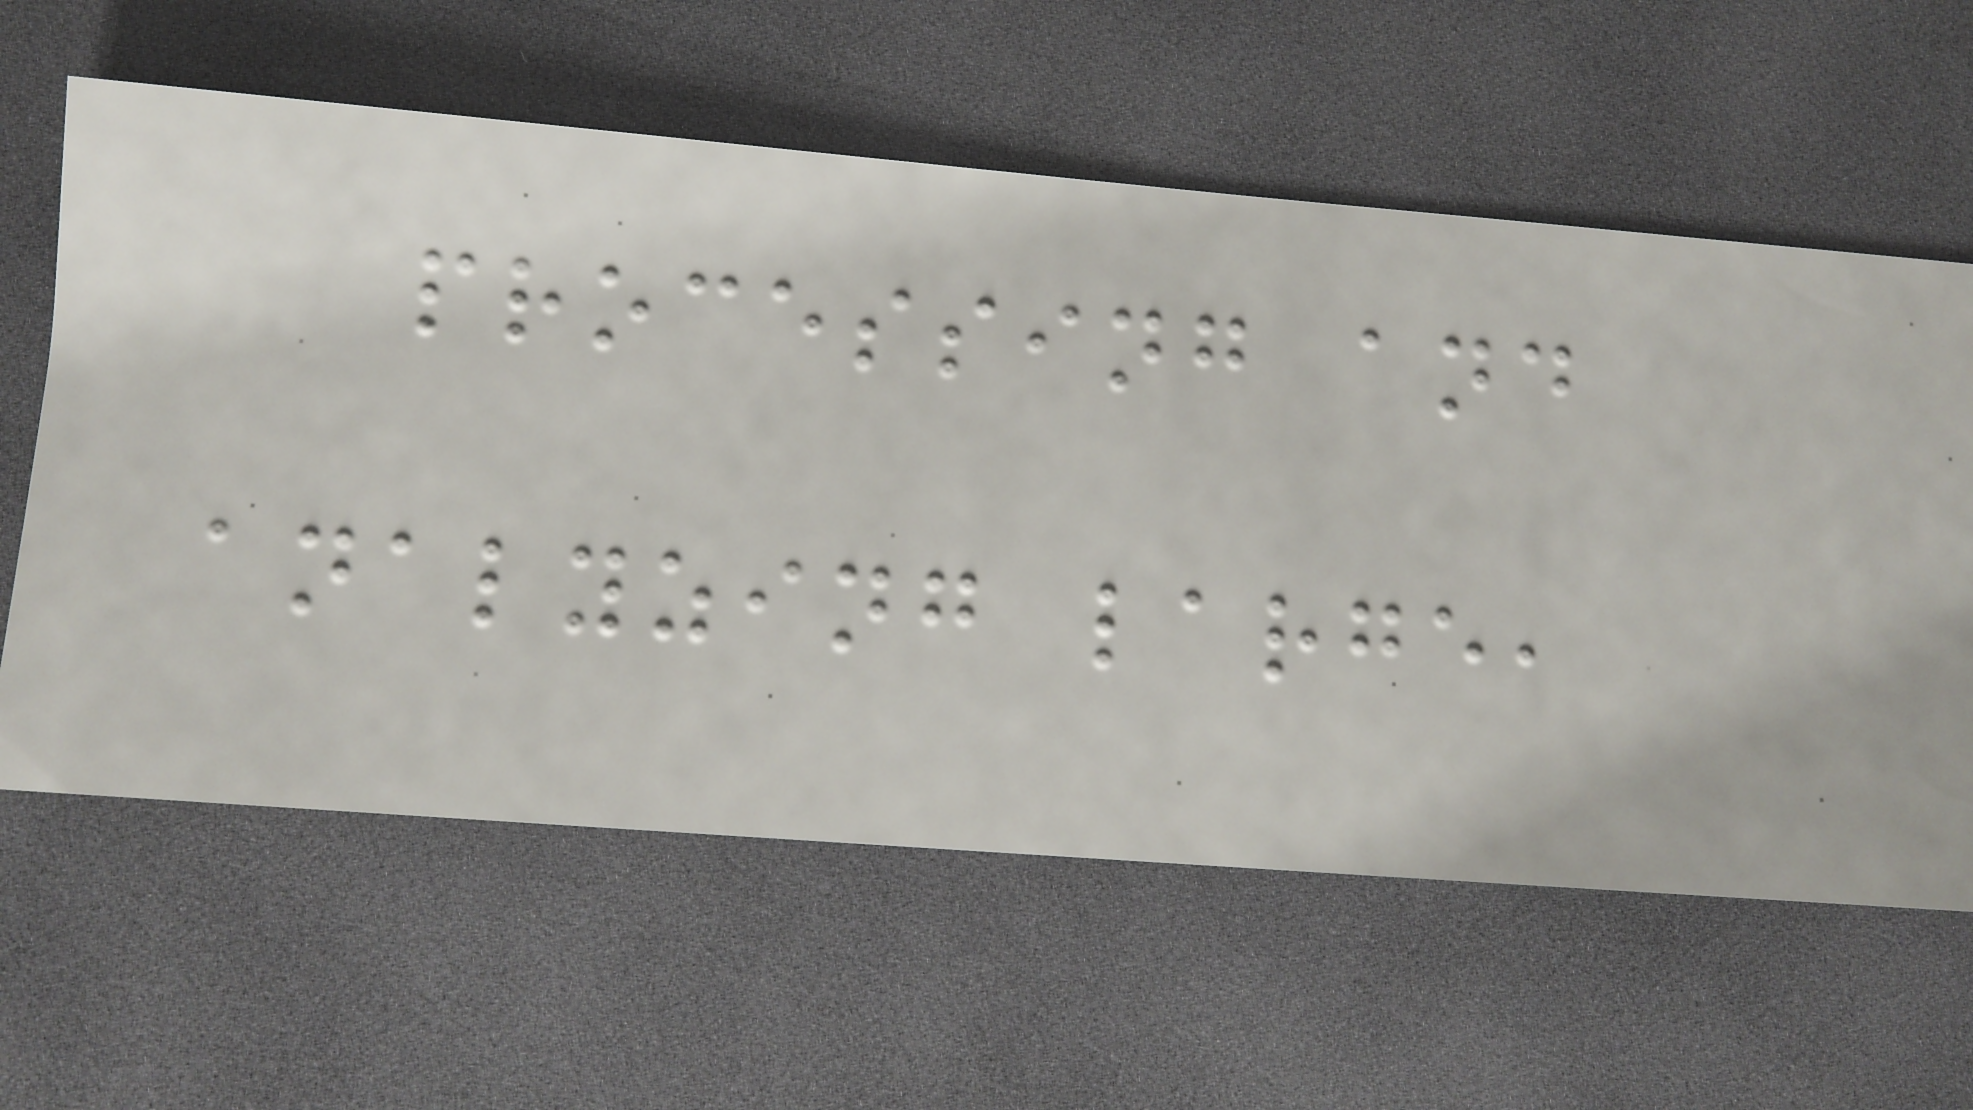processing and
analyzing large,
